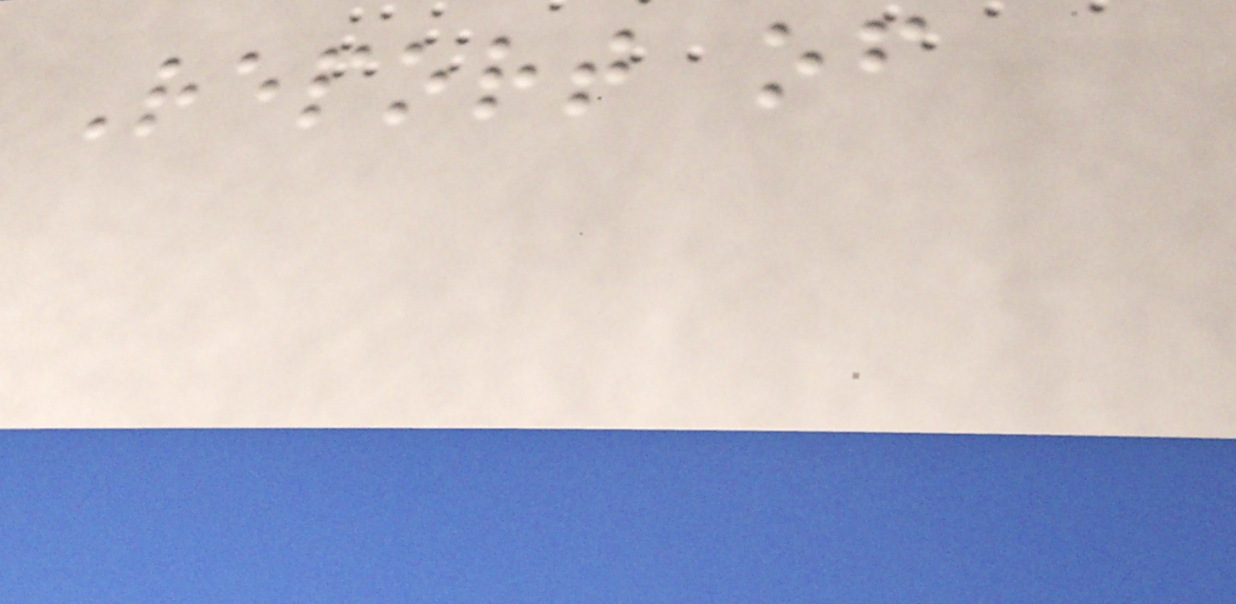Report of
